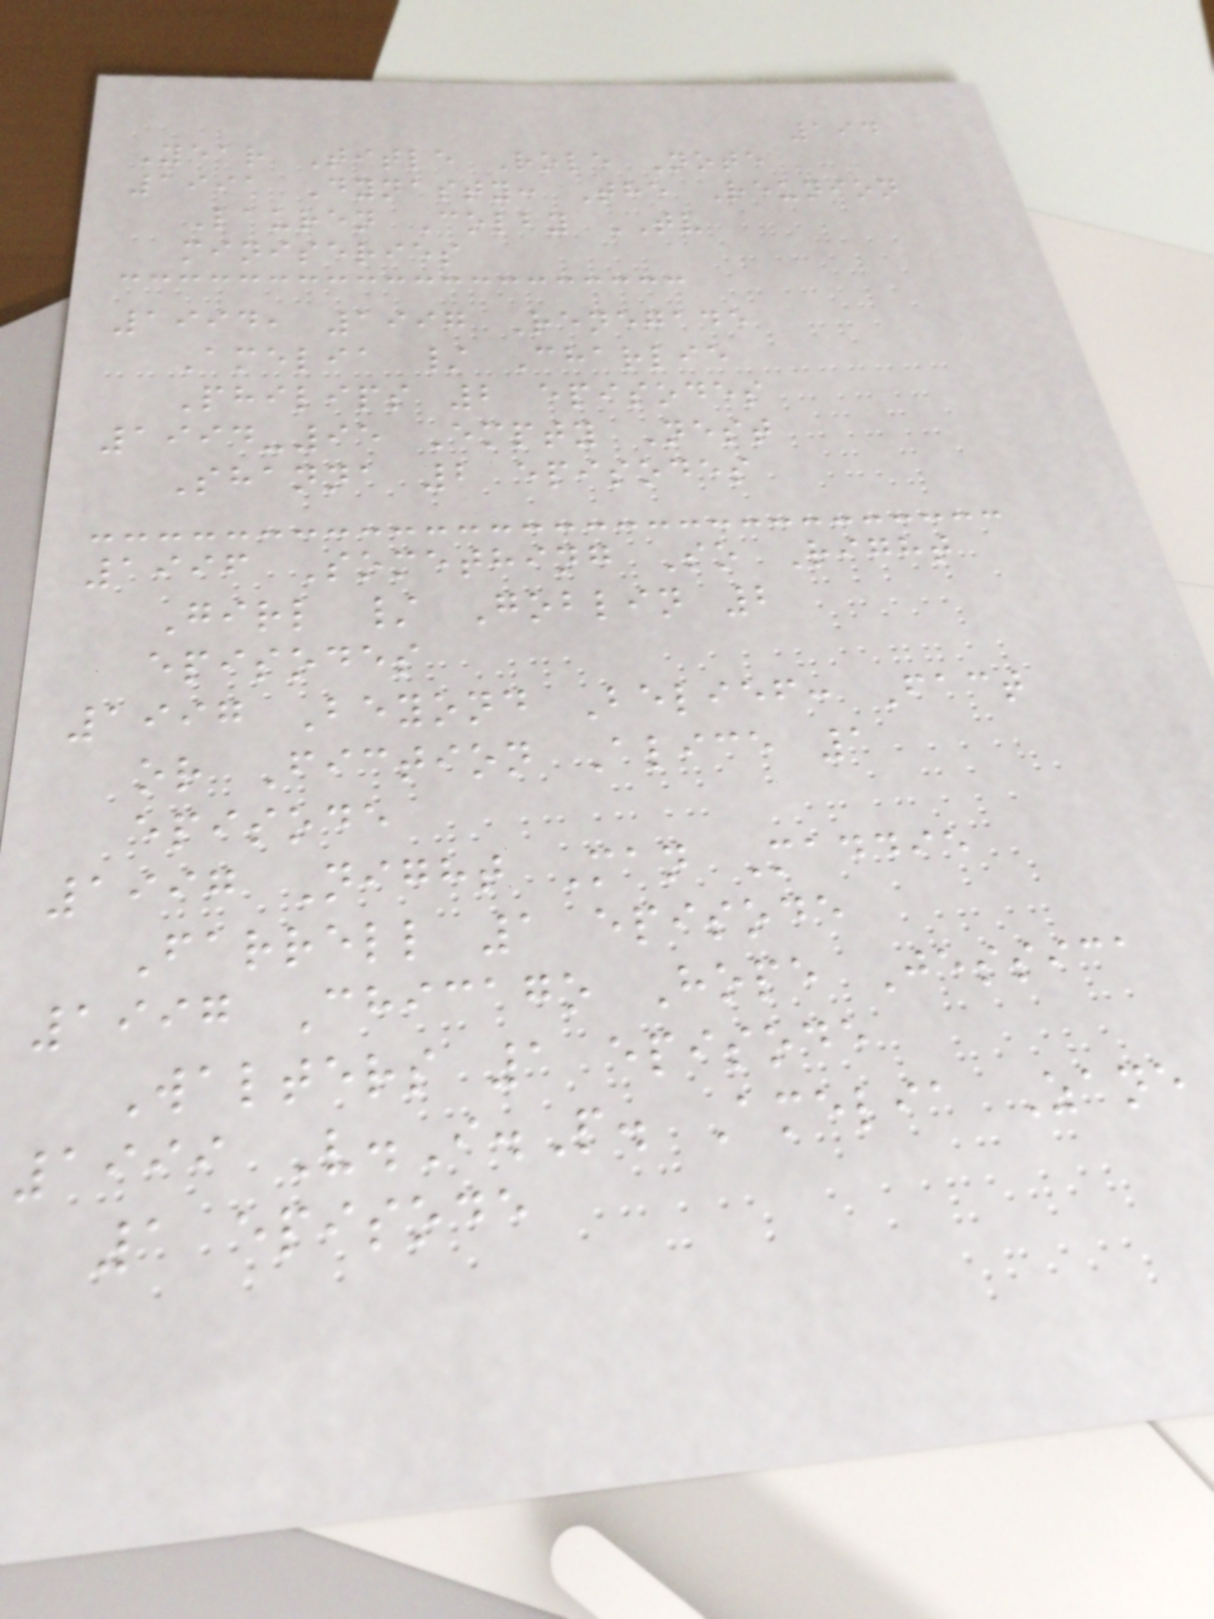194
Year Title Role Note
1991 Dynasty: The Reunion
Lauren Colby TV
miniseries
1994, 1997 Renegade
Amelia / Charlie
Philips 2 episodes
1994-95 Empty Nest
Shanna 2 episodes
1996 Something So Right
Girl / Goblin 2
episodes
1997 Beyond Belief: Fact
or Fiction Alice 1
episode
1997 Night Man Maddie
Farrell 1 episode
1997 Chicago Hope Jessica
Walters 1 episode
1999 V.I.P. Amelia Zane
1 episode
